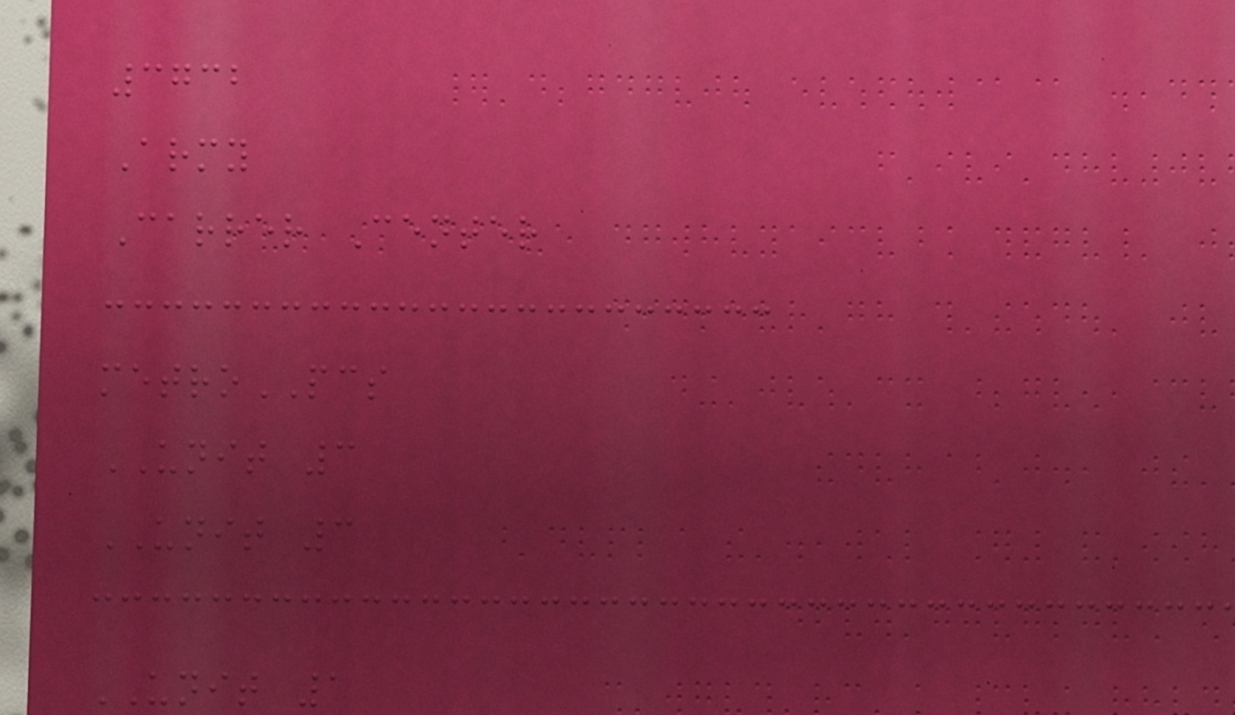3732
Army
Carrer Center
metroPCS
UNIT 3
UNIT 3
UNIT 1
